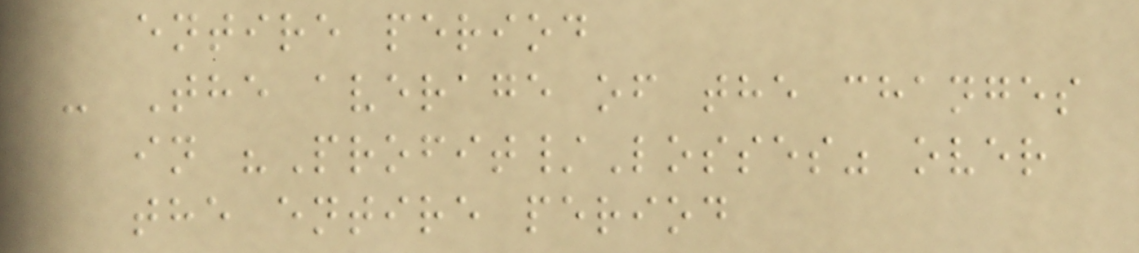entire period
- The average of the changes
in "Profit/Losses" over
the entire period
